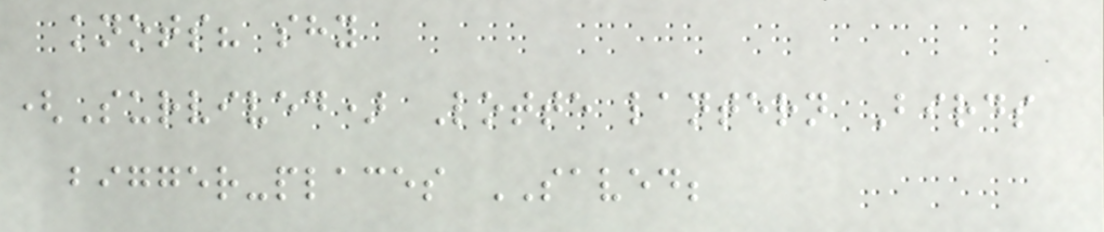knots? shy
(Survived) Lotte lantern Birds
bigger-places SAVED;
